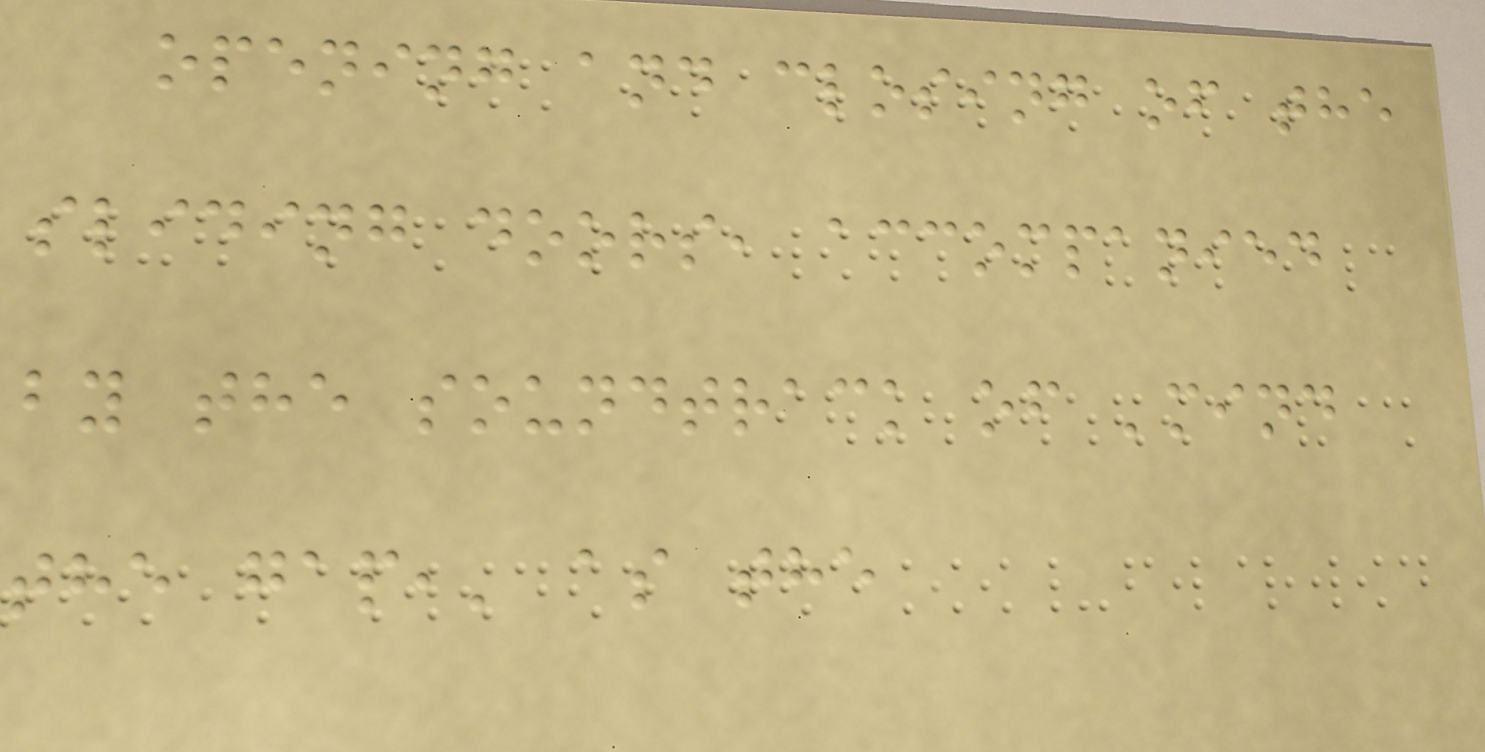opening and closing of the
sliding doors, accompanied
by the soundtrack of 'mind
the gap,' as the
